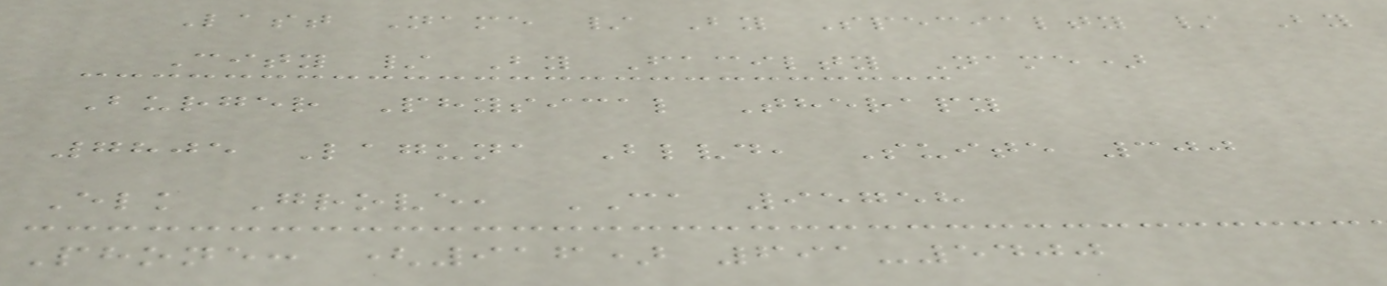Last Name / By Specialty / By
City / By Facilty Name)
Burger Physical Therapy
7805 Laguna Blvd, Suite 300
Elk Grove, CA 95758
Phone: (916) 691-5400
